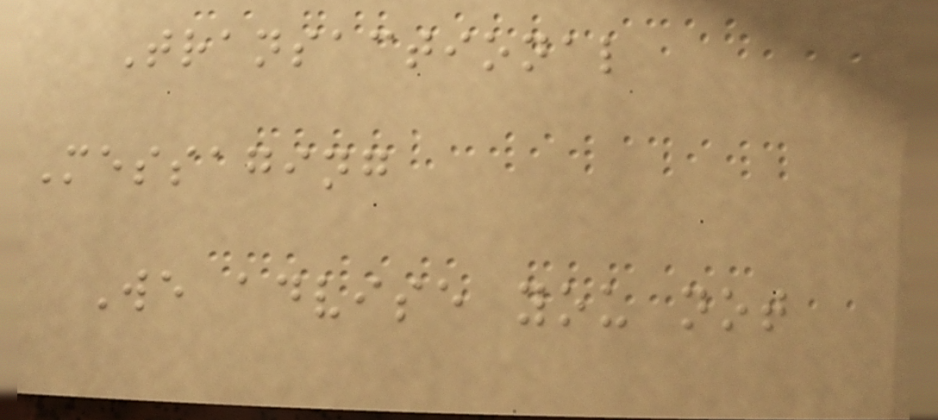Transactional
Messaging
We advise you not
